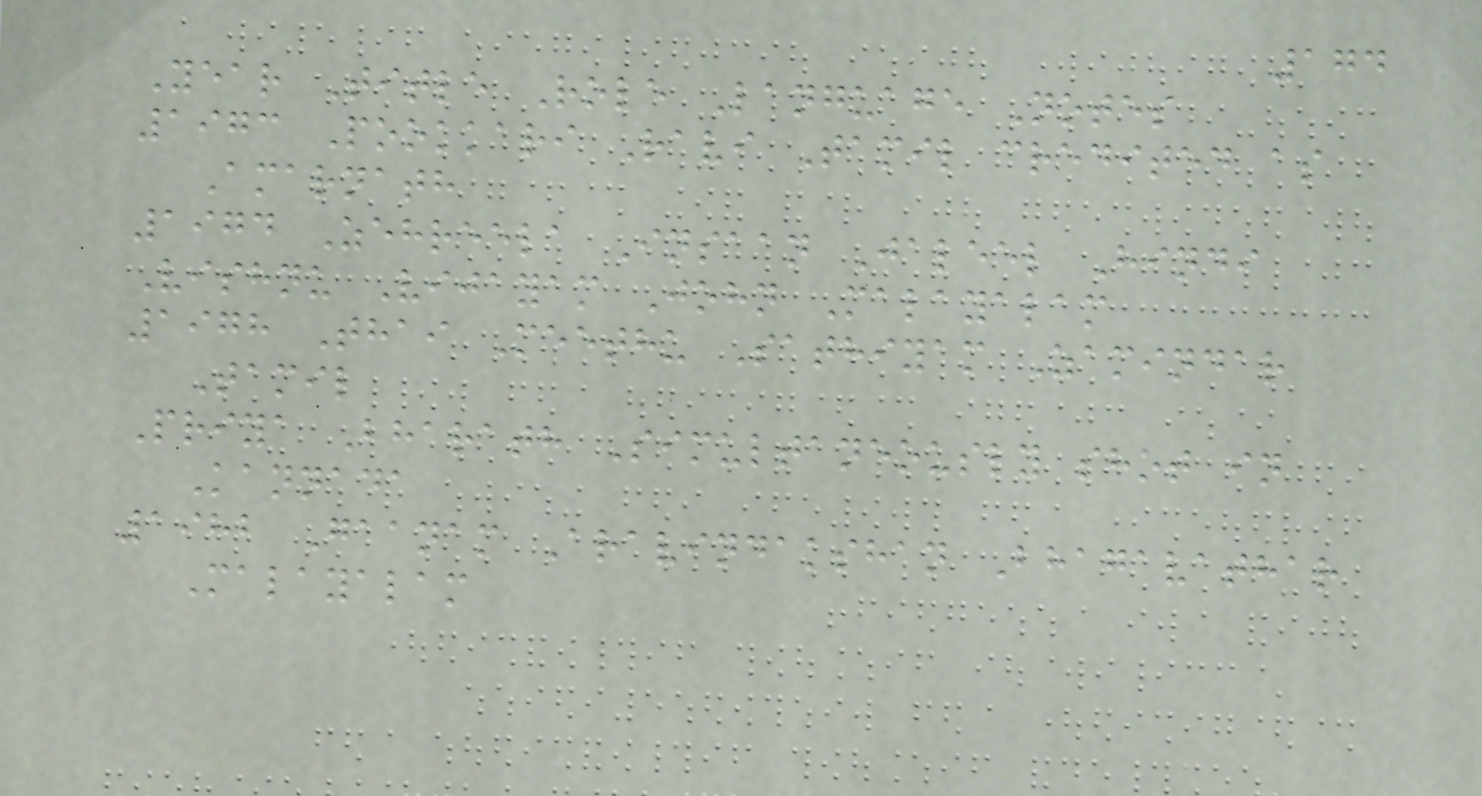174
Year Title Role Language Notes
1973 Pookkari Ravi Tamil credited as
Amarnath
1974 Zehreela Insaan Jaleel Hindi
Vishnu Vijayam John Malayalam
1978 Thai Meethu Sathiyam Zamindar
Tamil
Priya Bharath Simultaneously shot in
Kannada
1982 Gaanam Aravindakshan Bhagavathar
Malayalam
